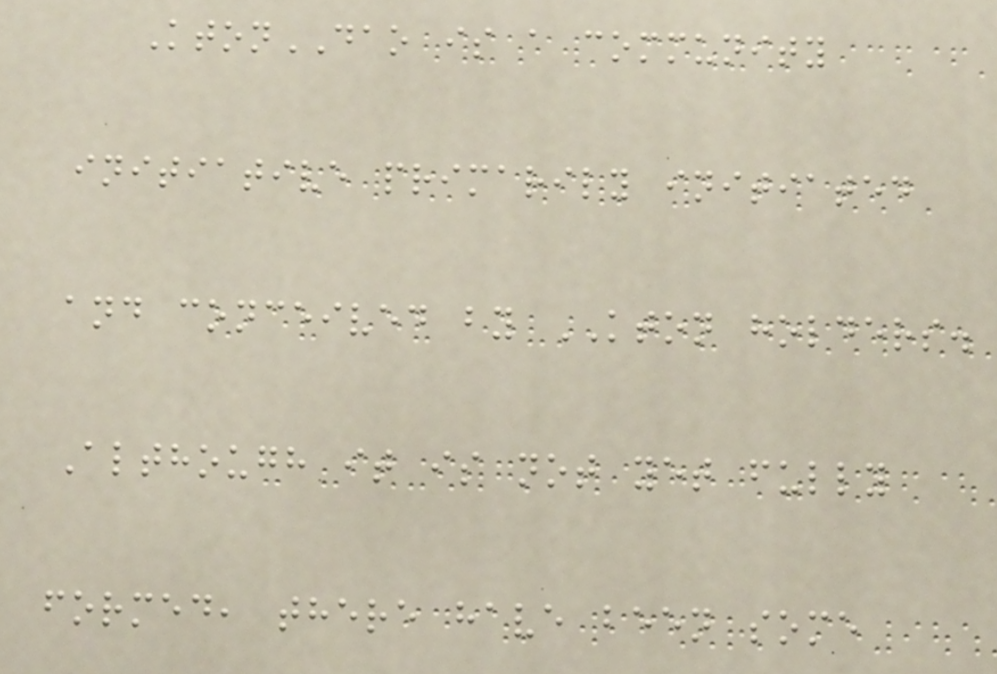KtonDAO is a community
initiative primarily initiated
and conceived by KTON holders.
Although it is not yet fully
formed, there have been some
